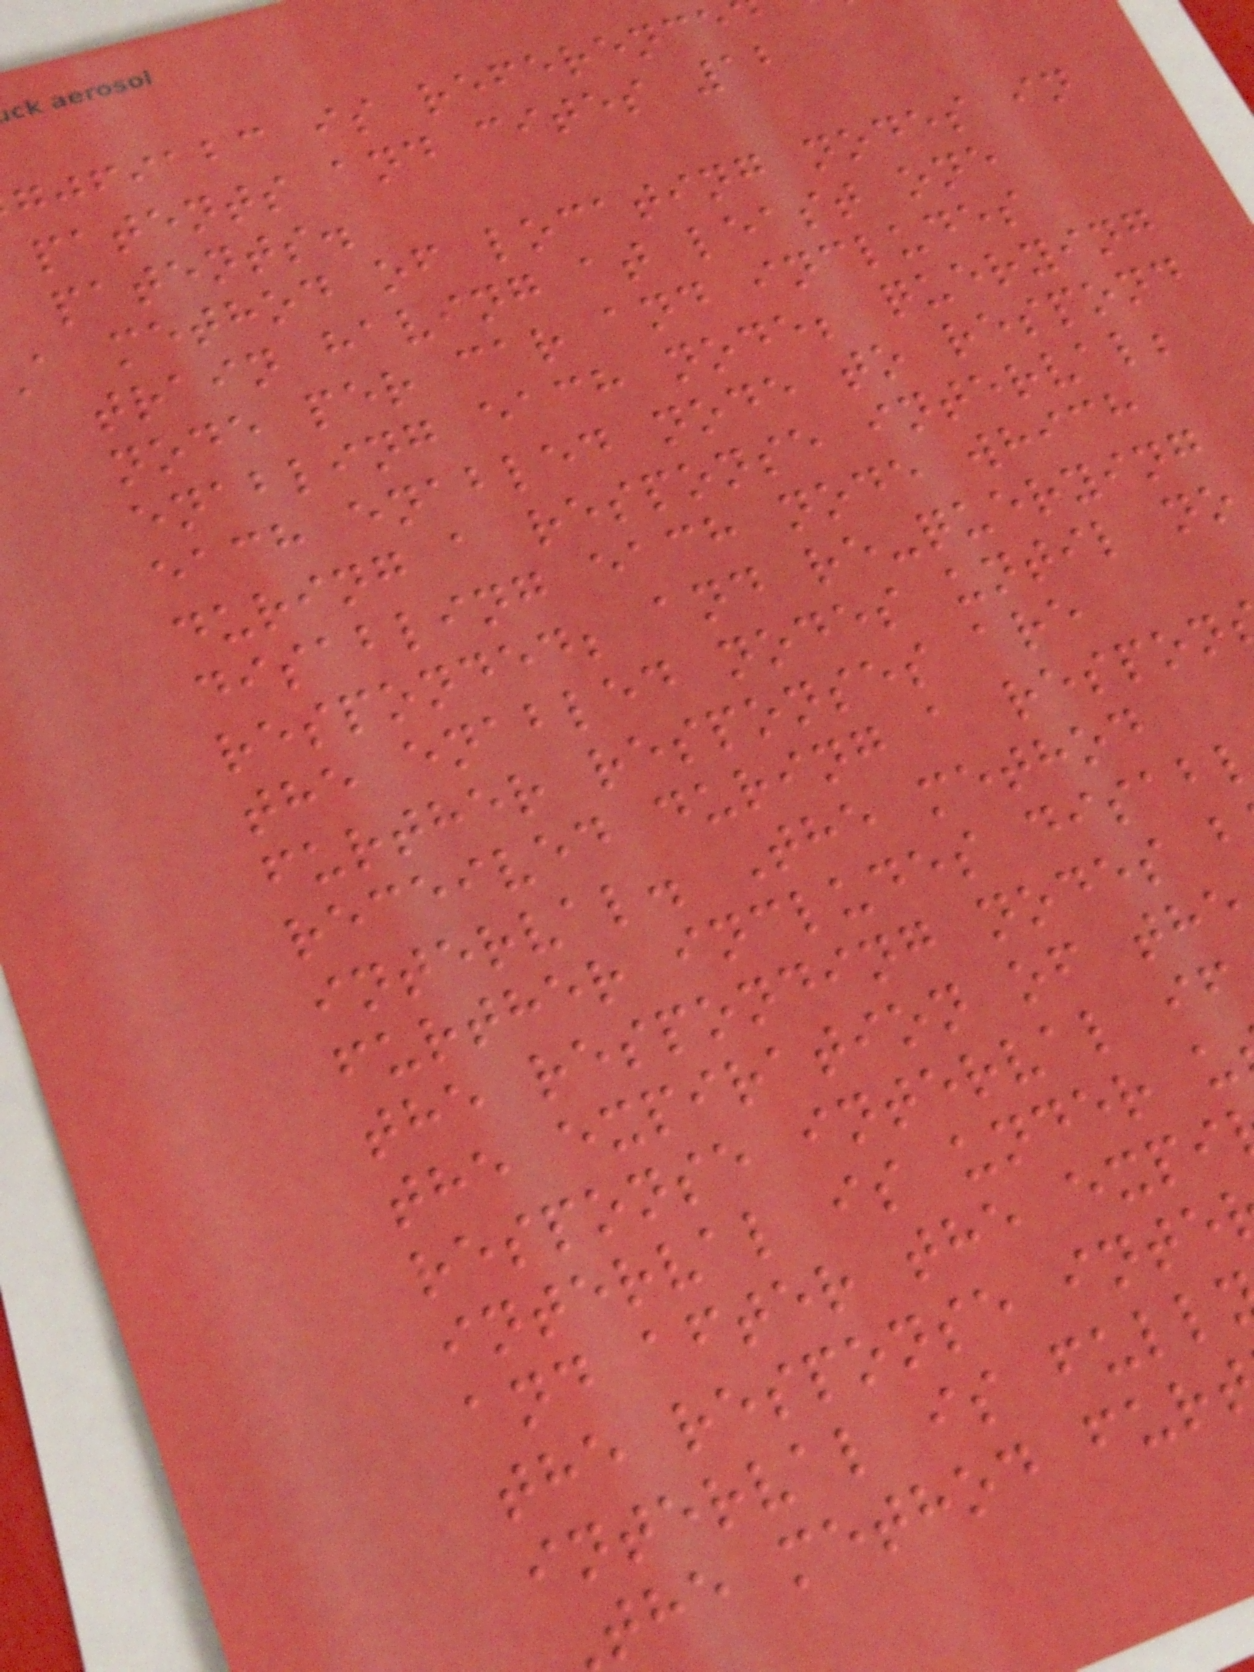gjfiabc is reference
patents and cites 12
patents.
a method of locating nodes in
train having at least one
node per car and includes
enabling each node; querying
each enabled node to respond
during a response interval;
disabling each node which
responded; and re-querying
the enabled nodes until no
further responses are
received during a respon
interval. The method
further includes disab
the responding nodes b
the expiration of the
response interval if
interval is under u
and after the expi
the response inte
interval is full
the method fur
